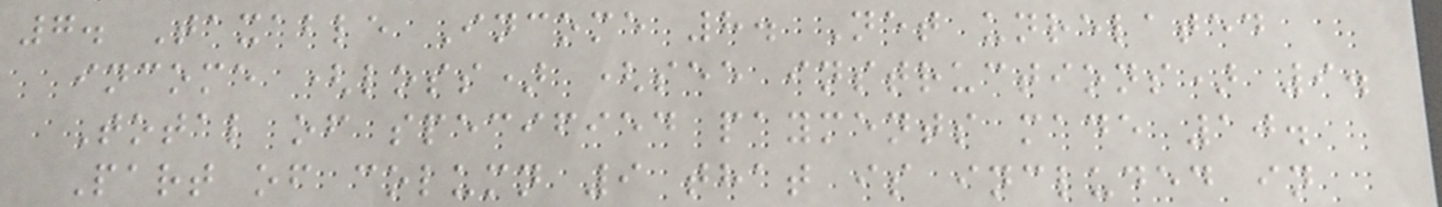7. Taxable Income 8. Net unrelated
income (loss) (see instructions) 9.
Total of specified payments made 10.
Part of column 9 that is included in
